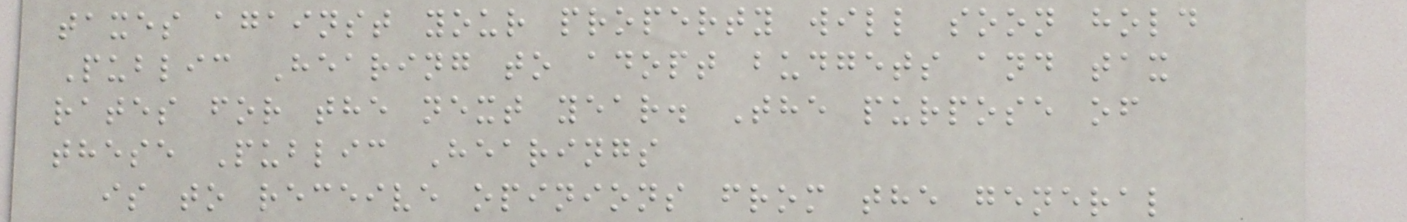taxes against your property will soon hold
Public Hearing to adopt budgets and tax
rates for the next year. The purpose of
these Public Hearings
is to receive opinions from the general
